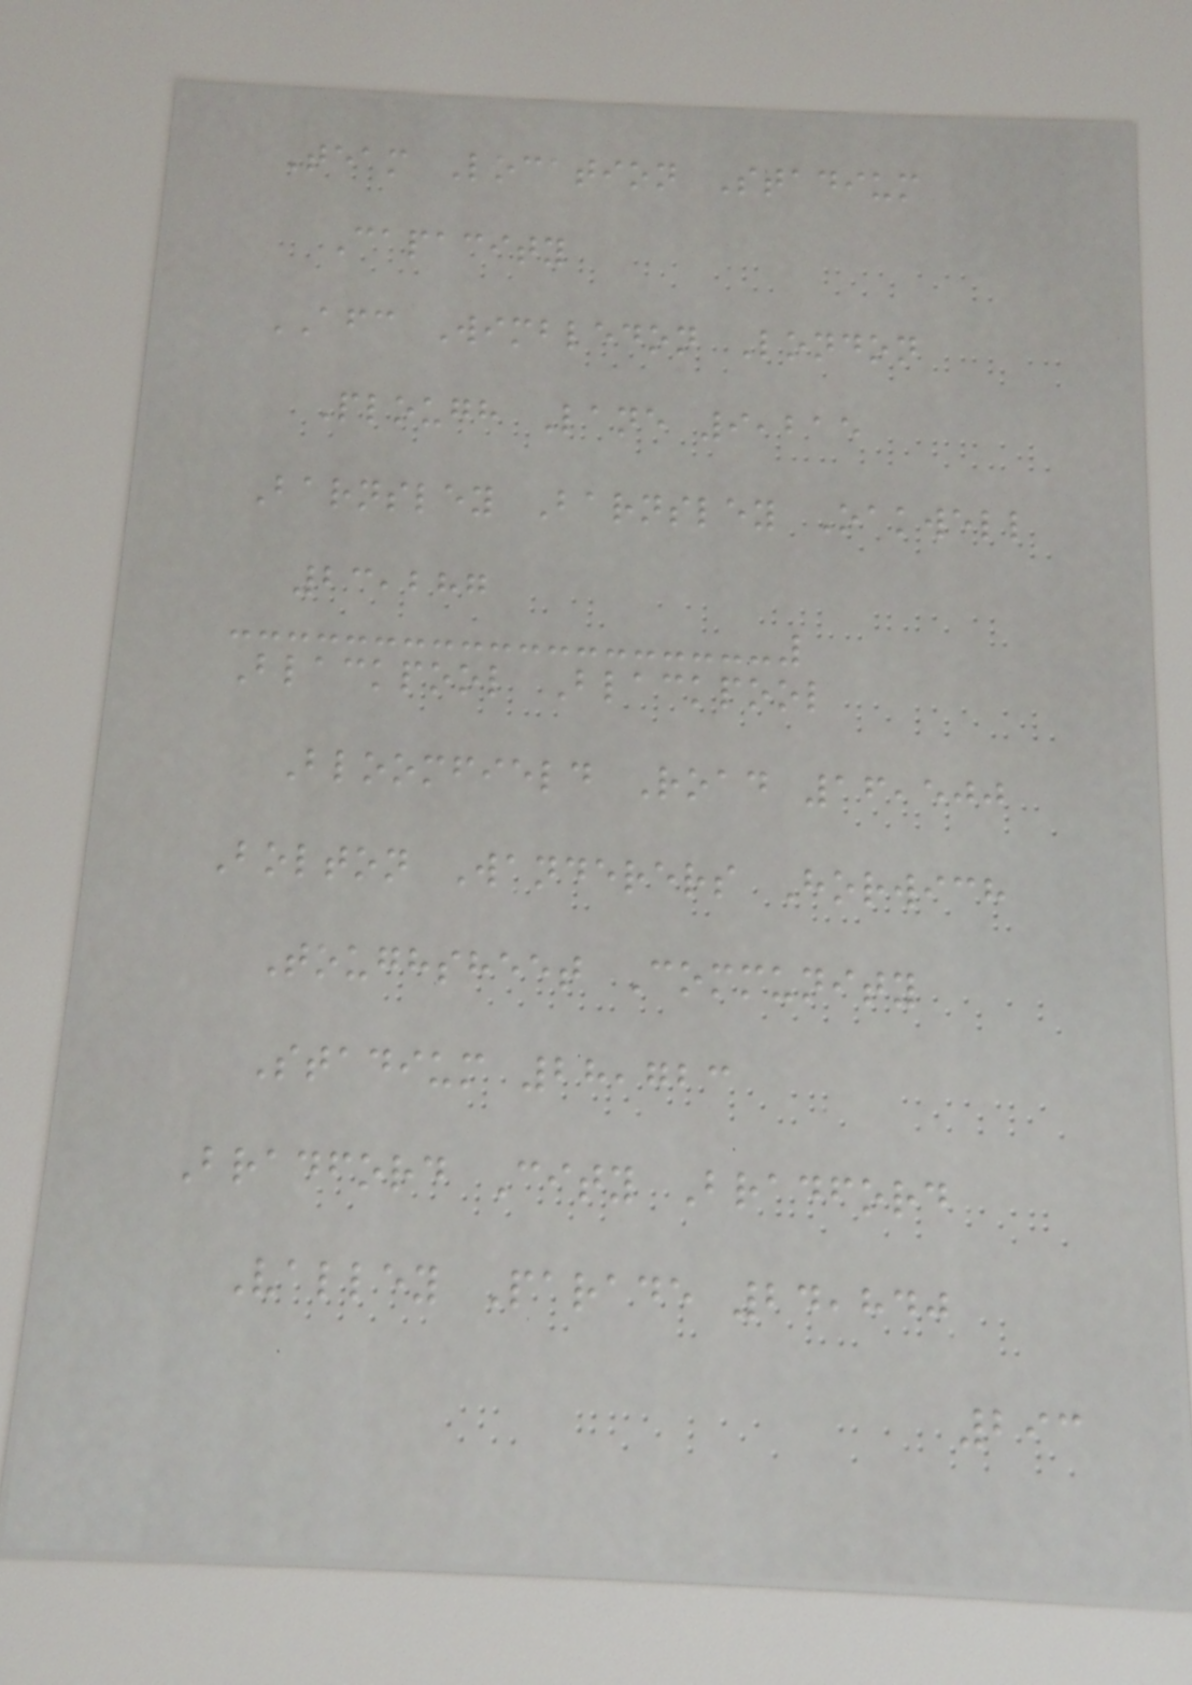Team Location Stadium
Capacity
AFC Wimbledon London
Plough Lane 9,215
Barnsley Barnsley Oakwell
23,287
Blackpool Blackpool
Bloomfield Road 16,500
Bolton Wanderers Horwich
Toughsheet Community
Stadium 28,723
Bradford City Bradford
Valley Parade 24,840
293
